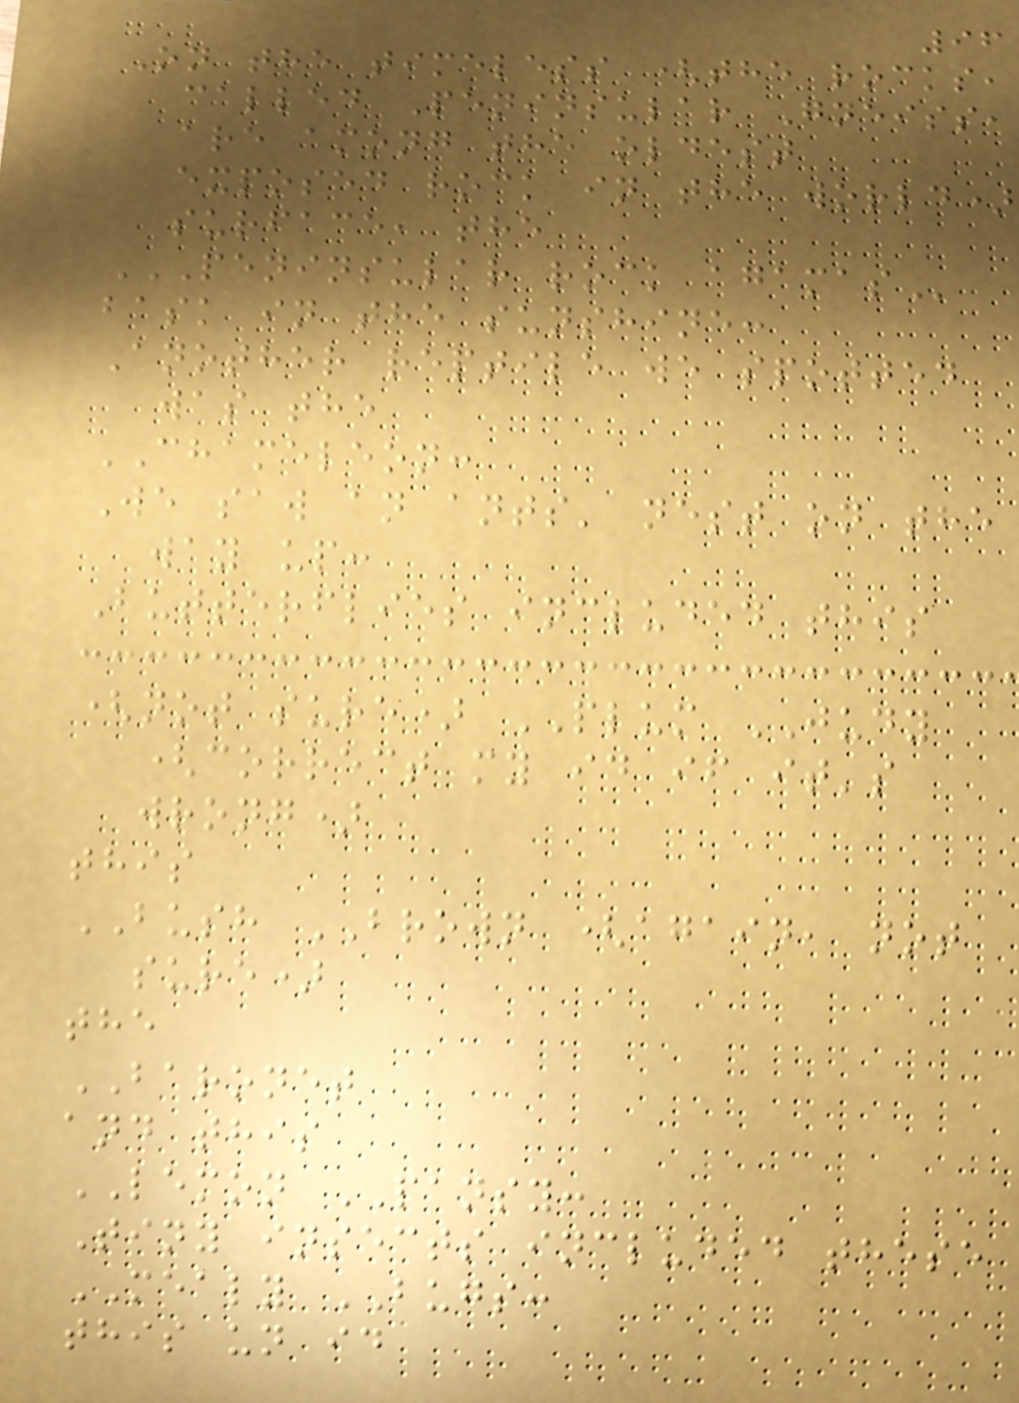96
On the timeless (the rocks,
called Peninsular Gneiss,
are among the oldest
exposed rock in the world)
surface, the
PENINSULAR ROCK AGAMAS
bask in the sunshine:
Another reptile we spotted
was the
CHAMELEON:
We saw an ants' nest on the
way up:
Butterflies included this
(not sure) PLUM JUDY
(correct my id if it's
wrong)
this
BUSH BROWN (again, not
sure)
the
BARONET
and this
LEMON PANSY:
Tiny insects included these
MEALY BUGS:
this un id
